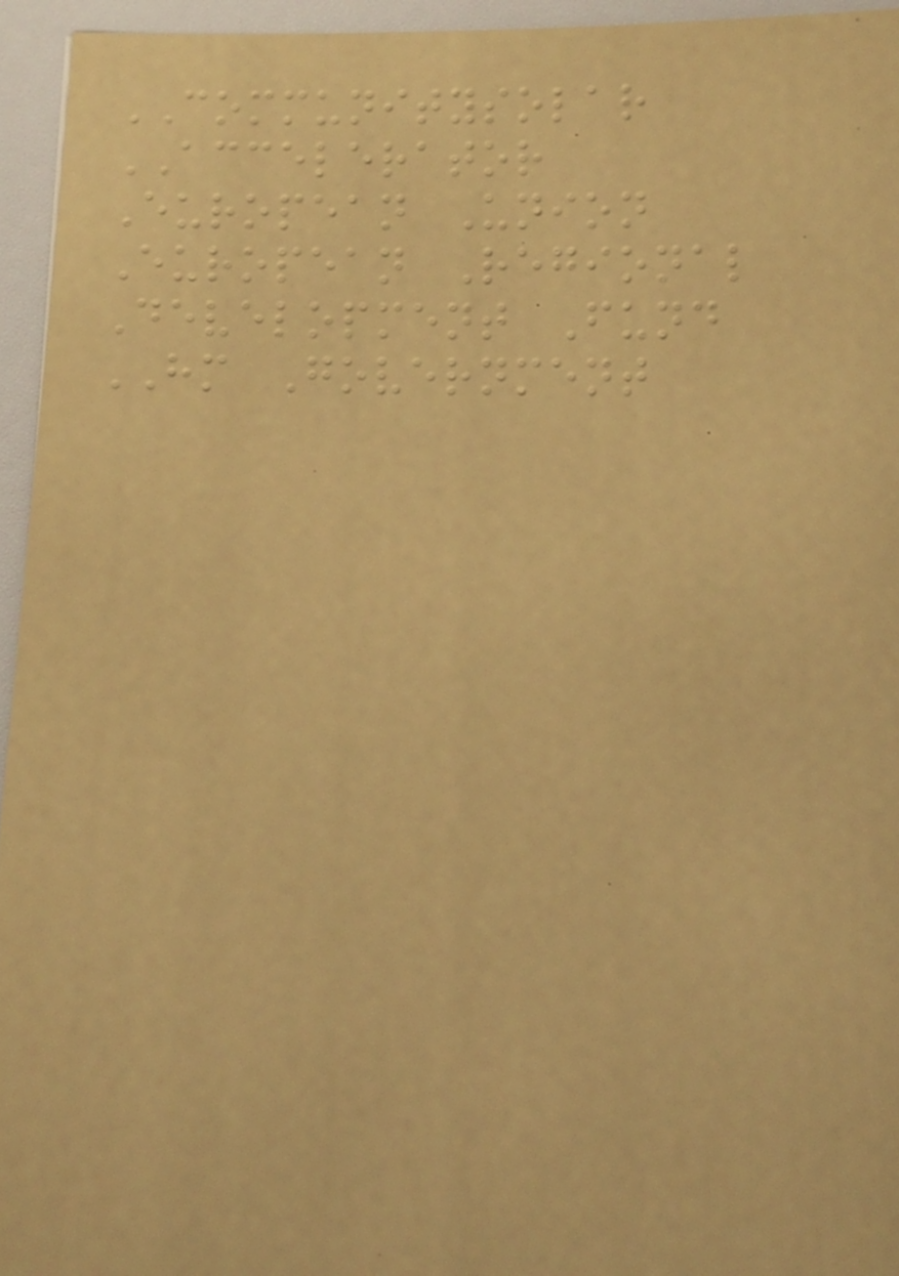COMMUNITYSOLAR
ACCELERATOR
European Union
European Regional
Development Fund
HM Government
